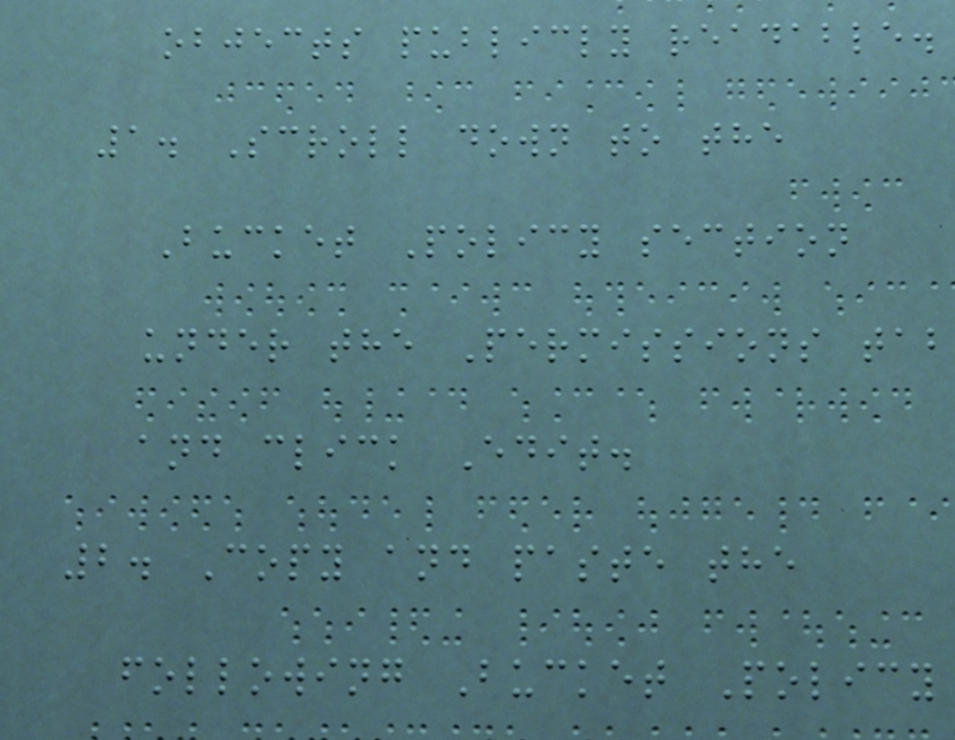objects publicly readable.
1. Scroll down to the
Bucket Policy section
under the Permissions tab
and click Edit.
2. Copy and paste the
following Bucket Policy
